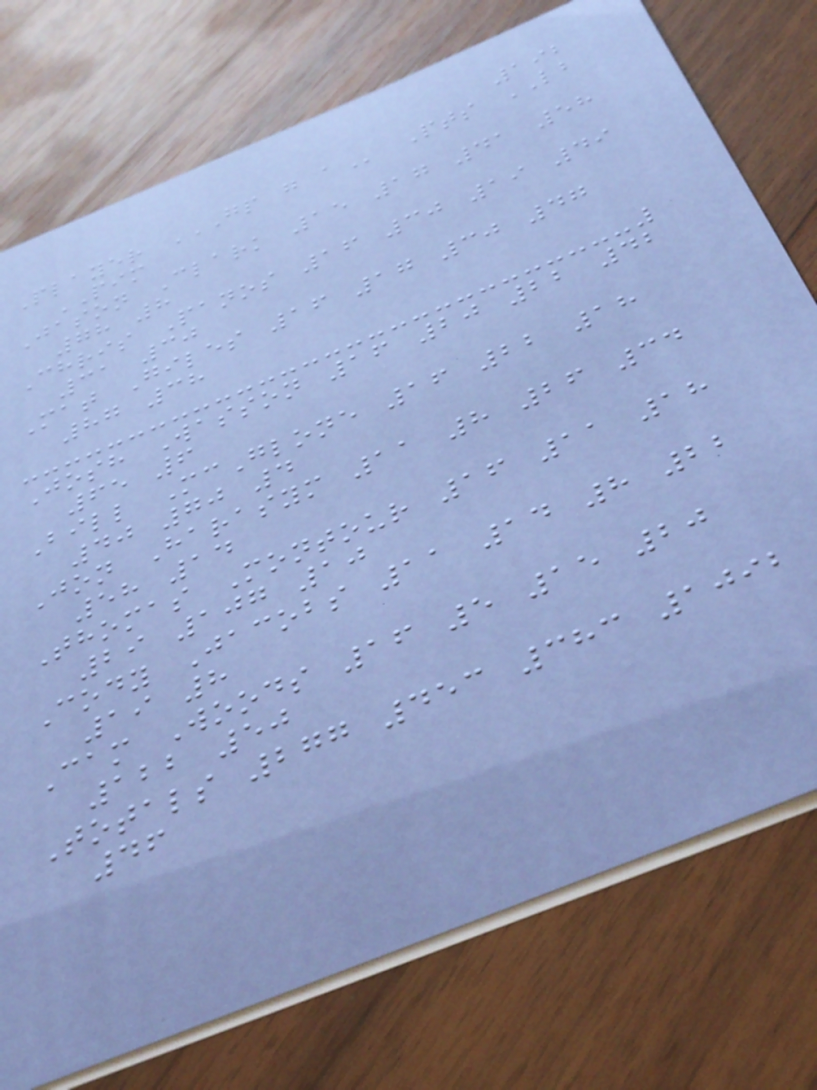192
Player GP G A Pts LB
PIM
Jason Clark 15 17 41 58
78 8
Chris Panos 16 30 19 49
31 30
Mat Giles 16 17 30 47
87 38
Josh Wasson 16 20 22 42
65 6
Bill McGlone 16 22 18
40 70 4
Jon Harasym 11 8 26 34
58 14
Thomas Montour 16 11 18
29 107 10
Cody Jacobs 11 14 8 22
19 8
Cam Woods 16 5 15 20
122 50
Totals 277 453 383 1092
46
